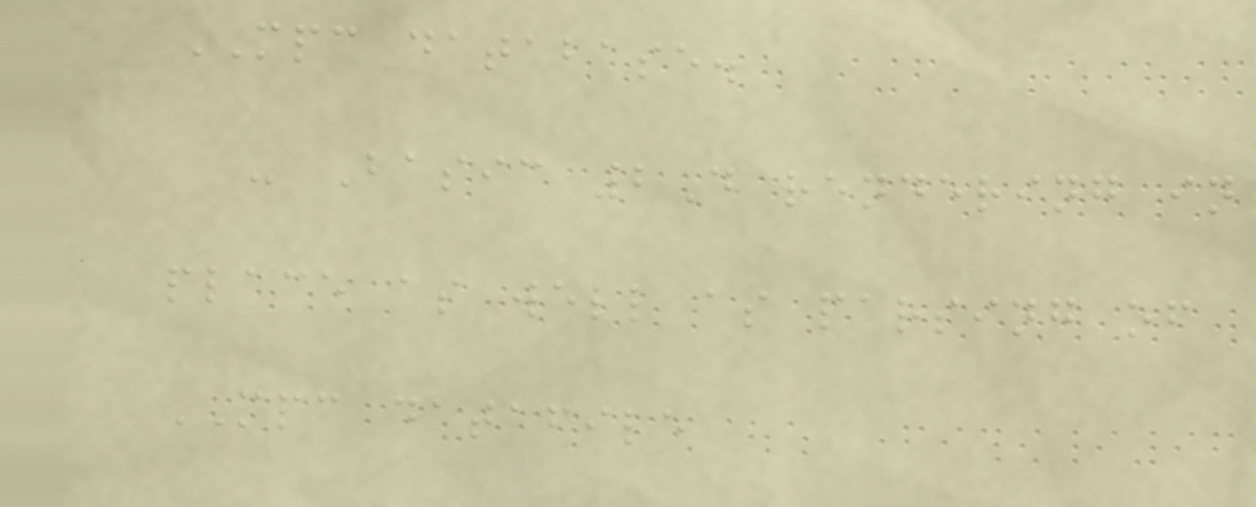MPC database.
- Basic 2D rendering in
place as well as parsing of
MPC datafile
